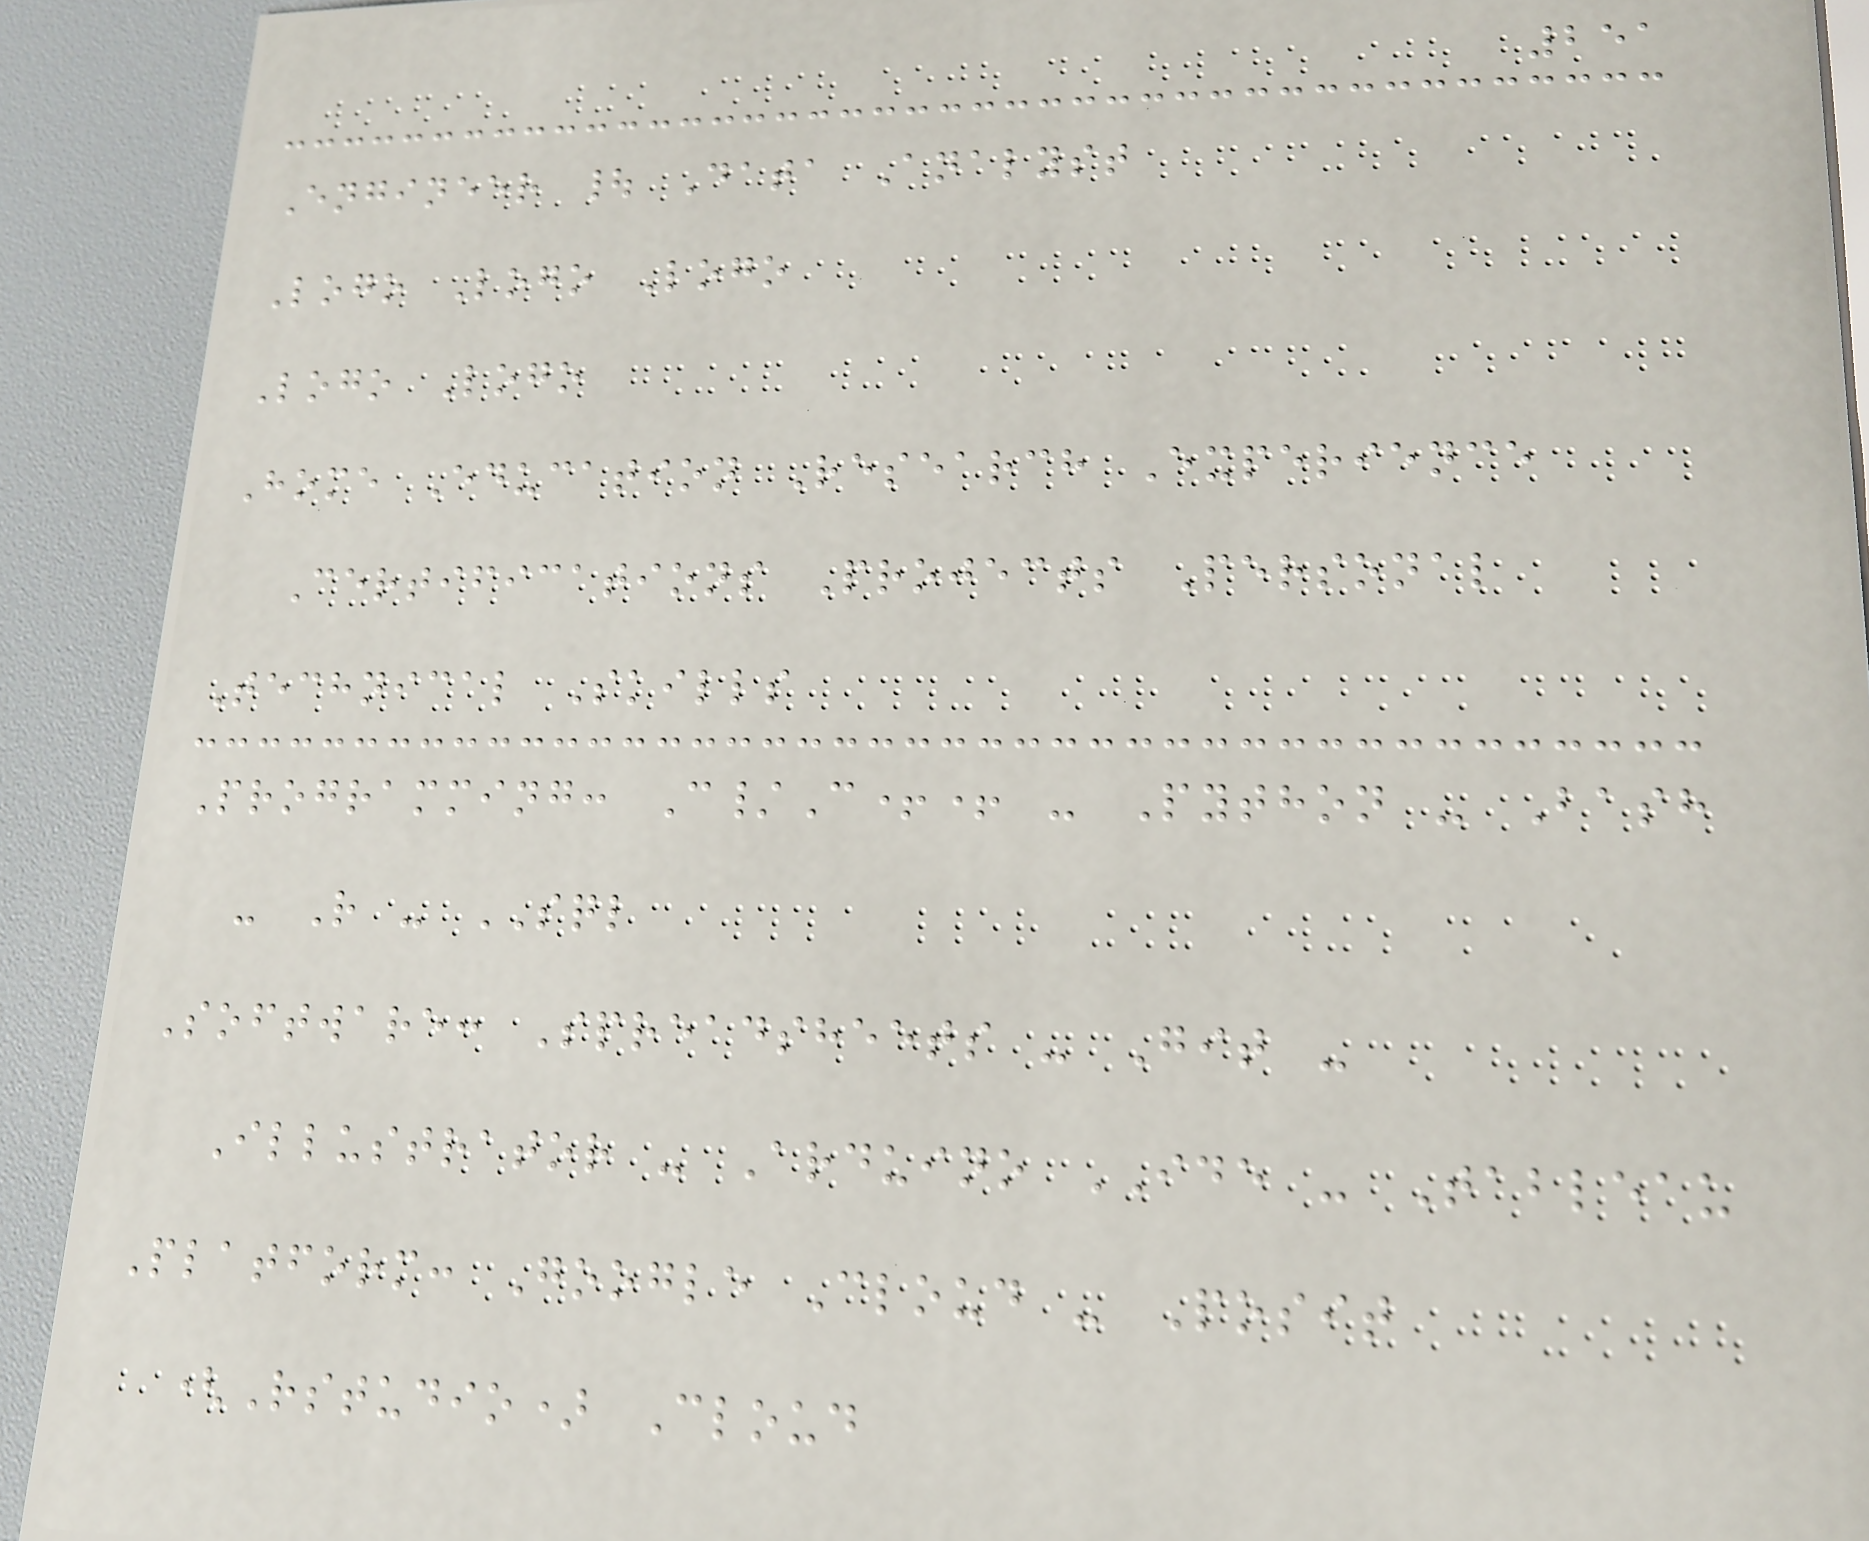251
Engineer | Data Analyst
Logo Logo Logo
Logo Logo
Home Education Research Experience
Certifications Projects Personal
Technical Skills
Programming: C/C++ - Python - Bash
- R - SQL
Software: Spreadsheets - Git -
Illustrator - Arduino IDE - Tableau
Platform: Google Cloud - Posit
(Rstudio) Cloud
